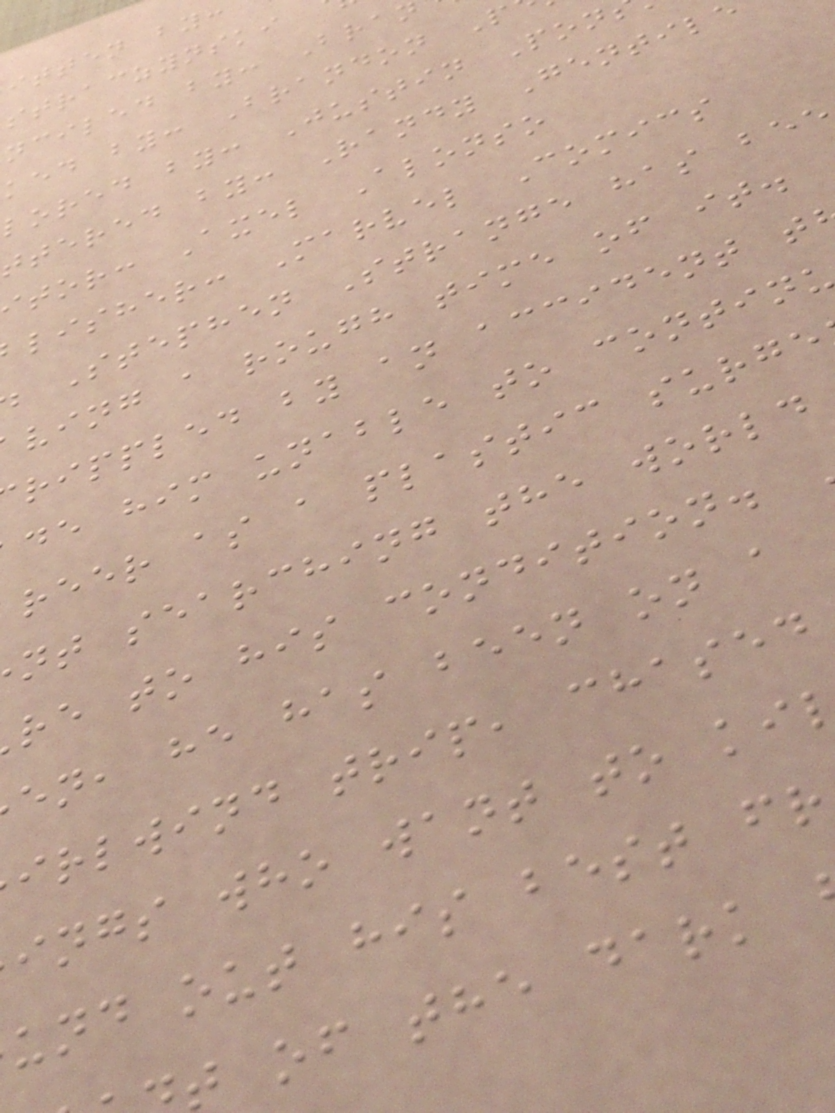itten by:
straczynski
nciled by: Bra
ked by: Brandon P
lored by: Justin Pon
ttered by: Randy Gentil
tor: Axel Alonso
lisher: Marvel Comics
Stephen Strange has bee
ving a rough time of it.
rippled by an accident t
de him unable to contin
reer as a plastic surge
nt searching the world
re to his condition.
en, he has been on a
irlwind trip, chased
ings who want to ki
und out his best fr
of the dark
